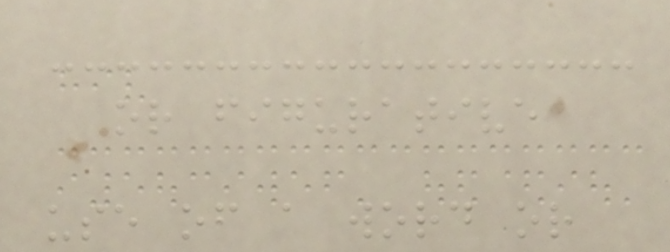or figurative
use of a word or
